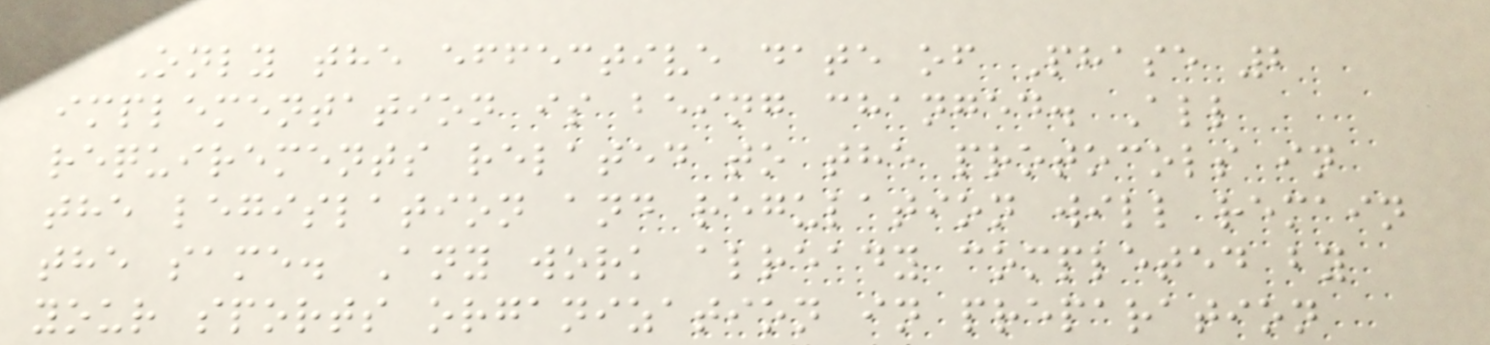Only the effective date of Phase 2
implementation is being changed. All
requirements related to the protocols in
the legislation and regulation will remain
the same. Any work already completed by
your sports organization in preparation
